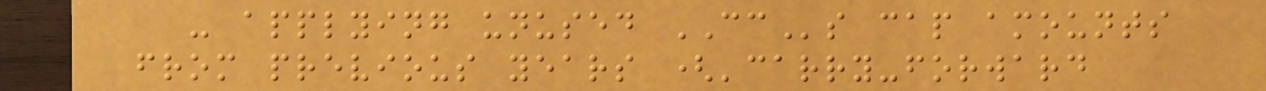- applying unused CCs cap amounts
from previous years ('carry-forward
